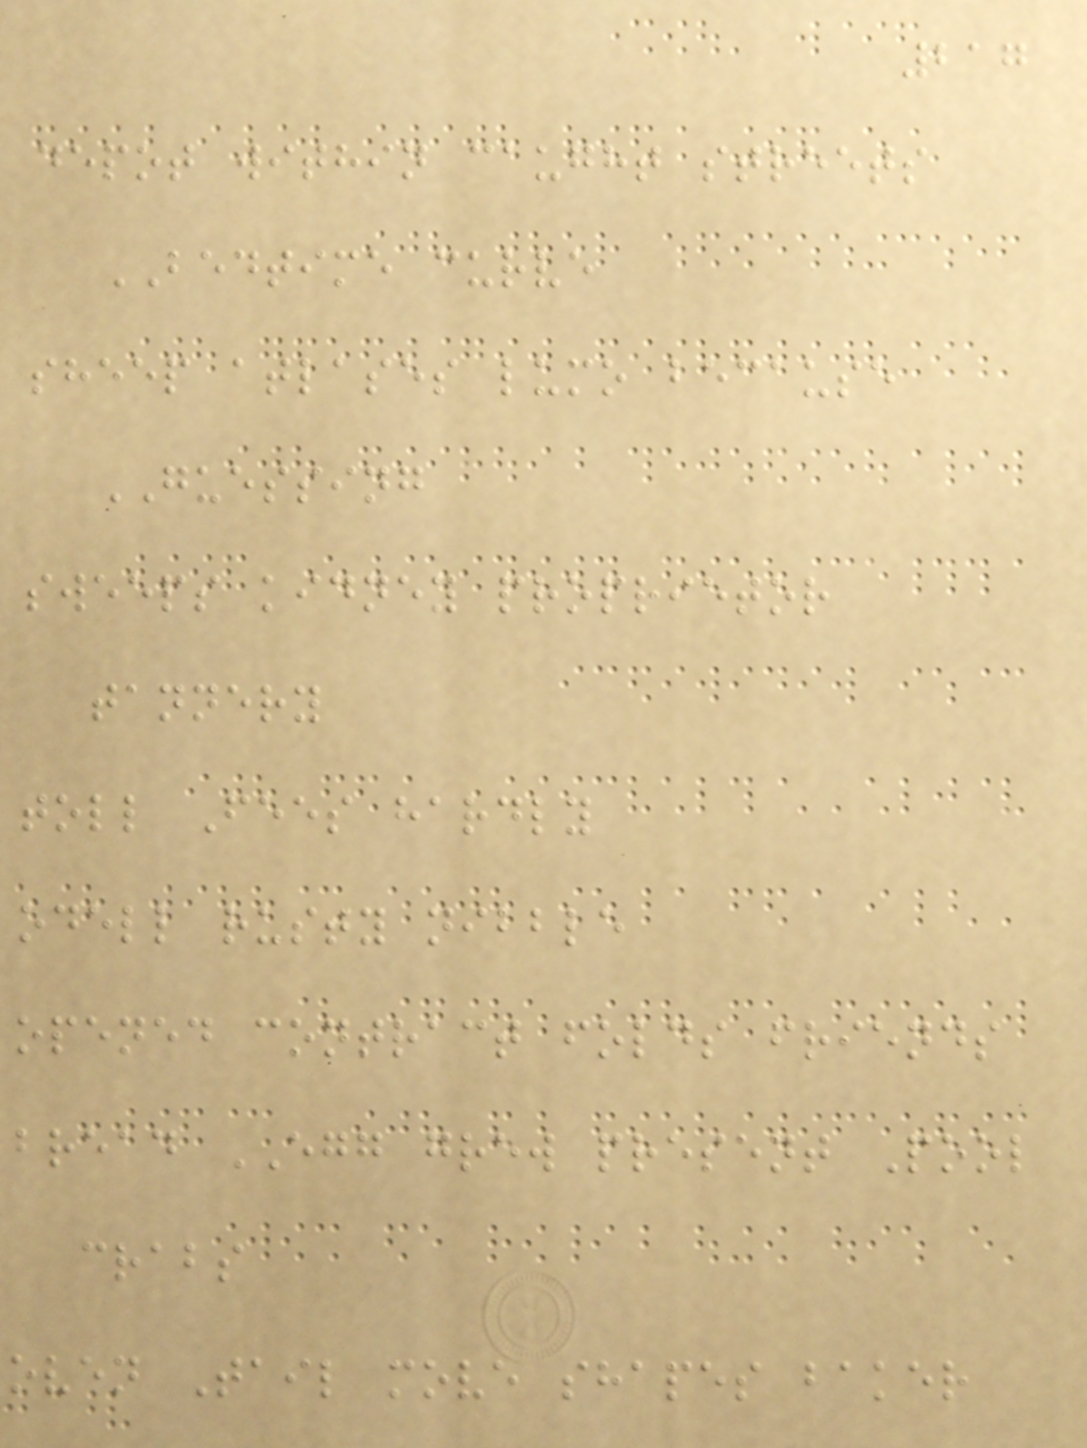217
depot within caught streets
BEDTIME curve
sheep atlases lumo because
GUESSING
sweeps kidney proprietor
tannery
toll Fees hardly
odell rusty nibble
opened contract folds friends
bread EGG grew present Pool
crabs
oven Tail move shapes baker
